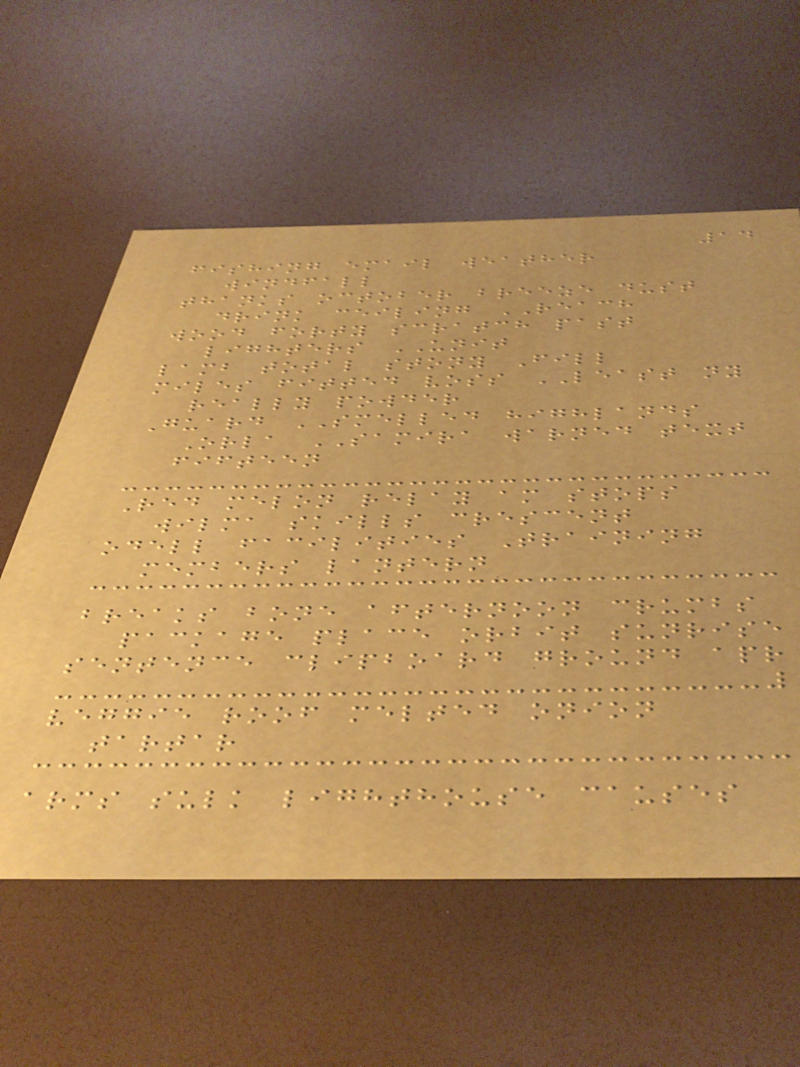14
fishing email weather
windfall
thanks october breeze dust
drink ceiling REACH
wood forty scratch past
lighters UNIT
lamb total stony Fill
miles fitted voss LEAST ny
really powder
Guard SMELLED highlands
Orla SAMIRA warned text
fifteen
Red melon relay am stops
wilma skills crescent
odell facilities Training
members lantern
breaks bone afternoon crumbs
package place orbit sunrise
sentence clipboard ground apr
veggie roof melted onion
tartar
arms sulk lighthouse causes
